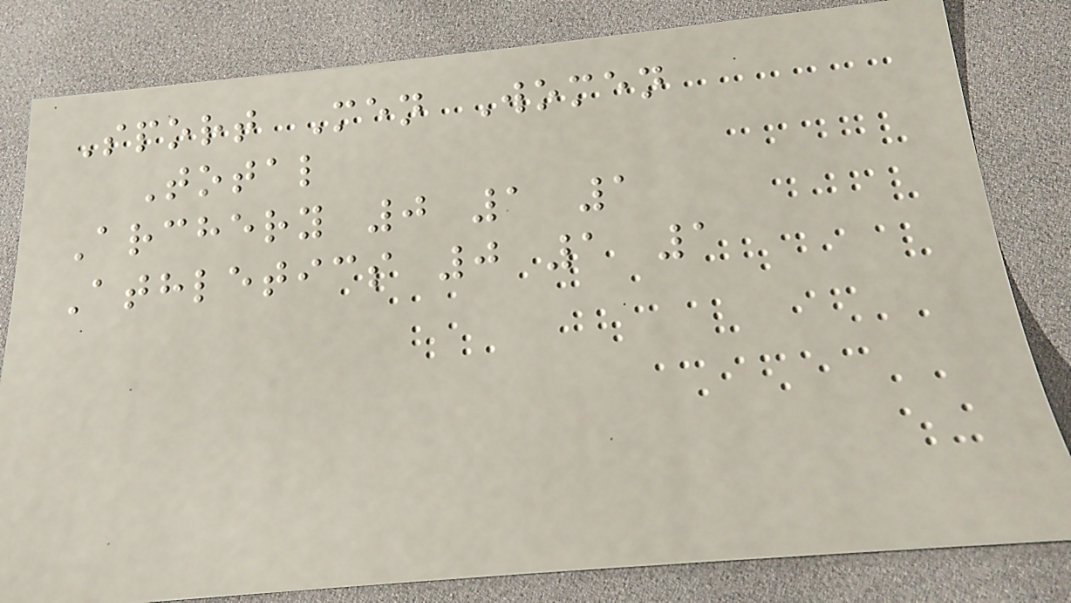Sport Men Women
Total
Archery 0 1 1
Athletics 0 1 1
